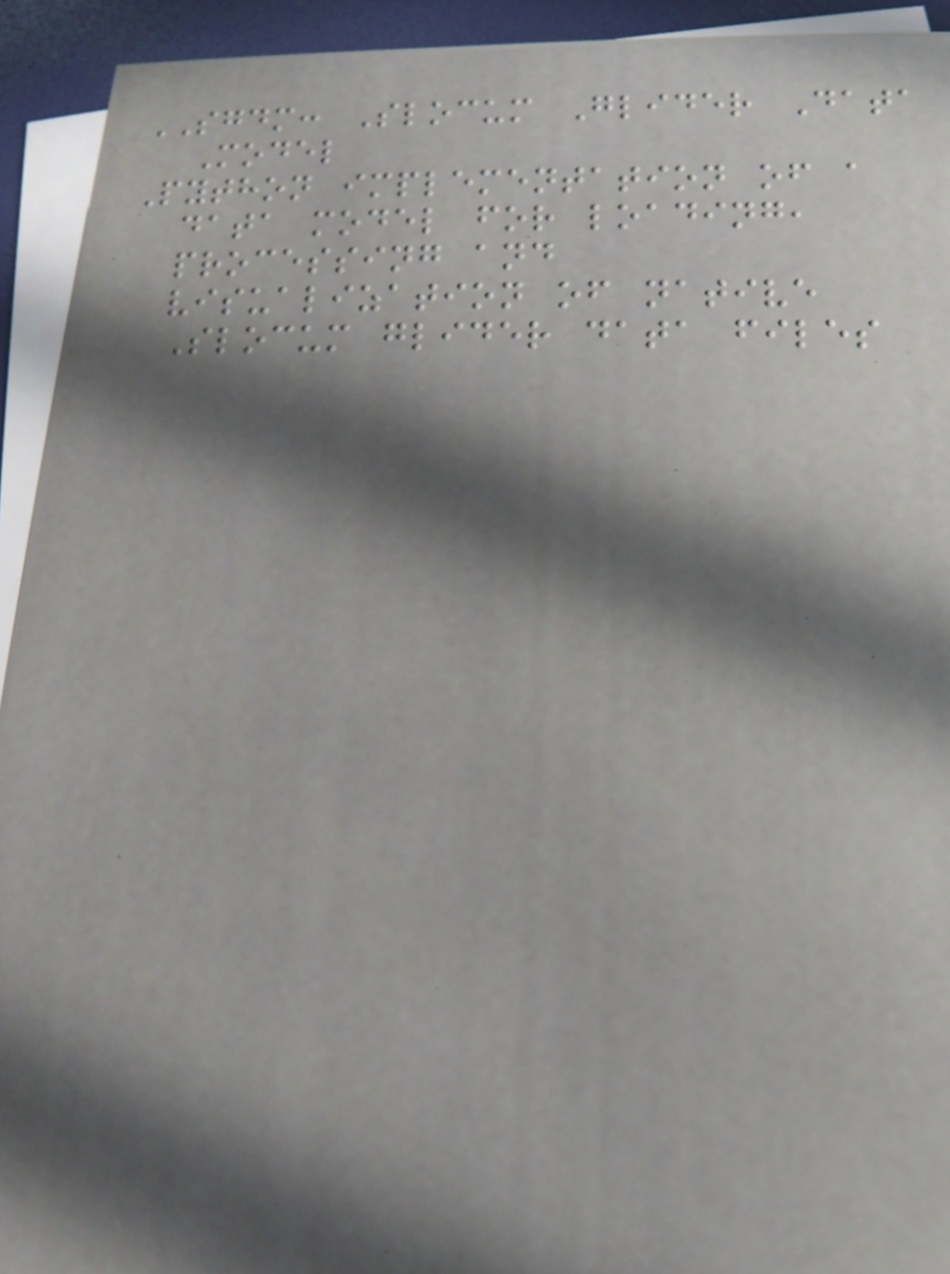SGDM: Slocum Glider Data
Model
Python implementation of a
data model for loading,
processing and
visualization of native
Slocum glider data files
